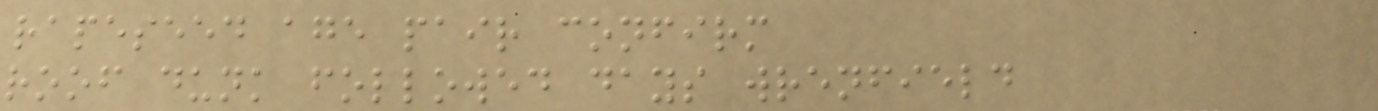rapeseed age pair confirm
roof dunk followed days wrenfield
